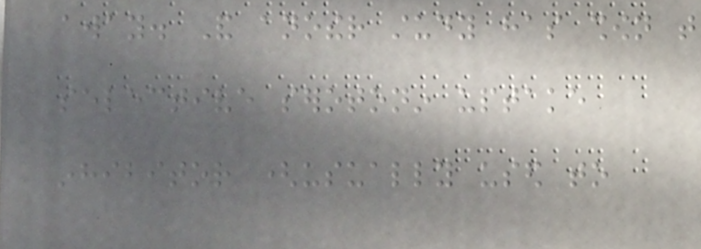away. And another study has shown that
selective serotonin uptake
inhibitor (usually used to
